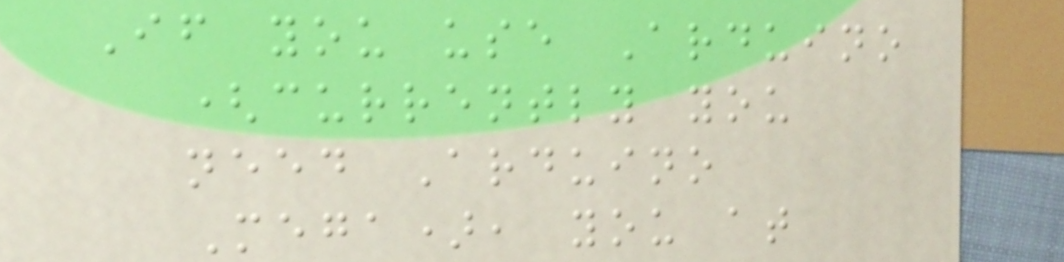If you use Arduino
(currently you
need Arduino
Mega), you at
